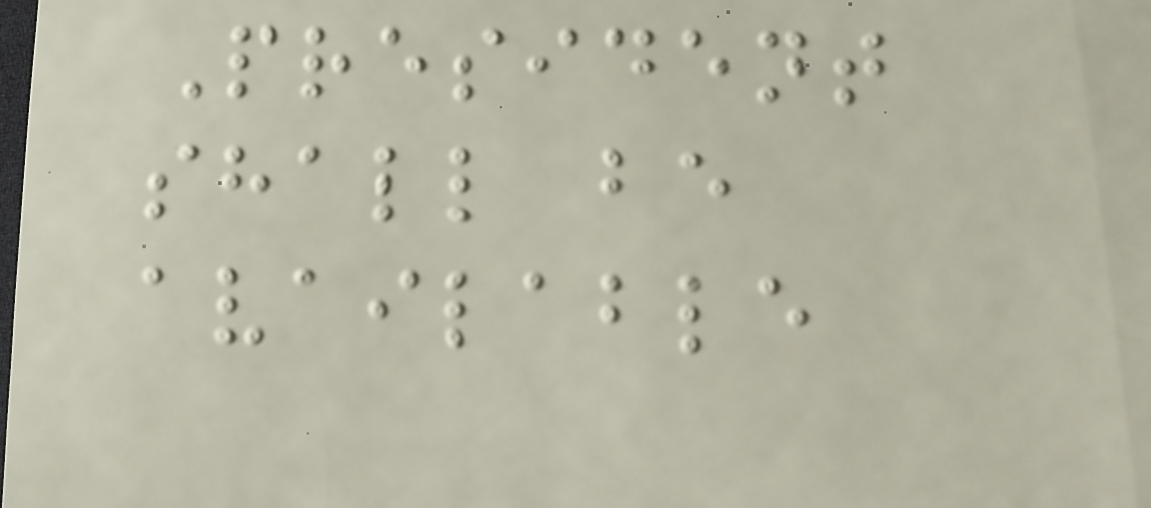President
shall be
available
